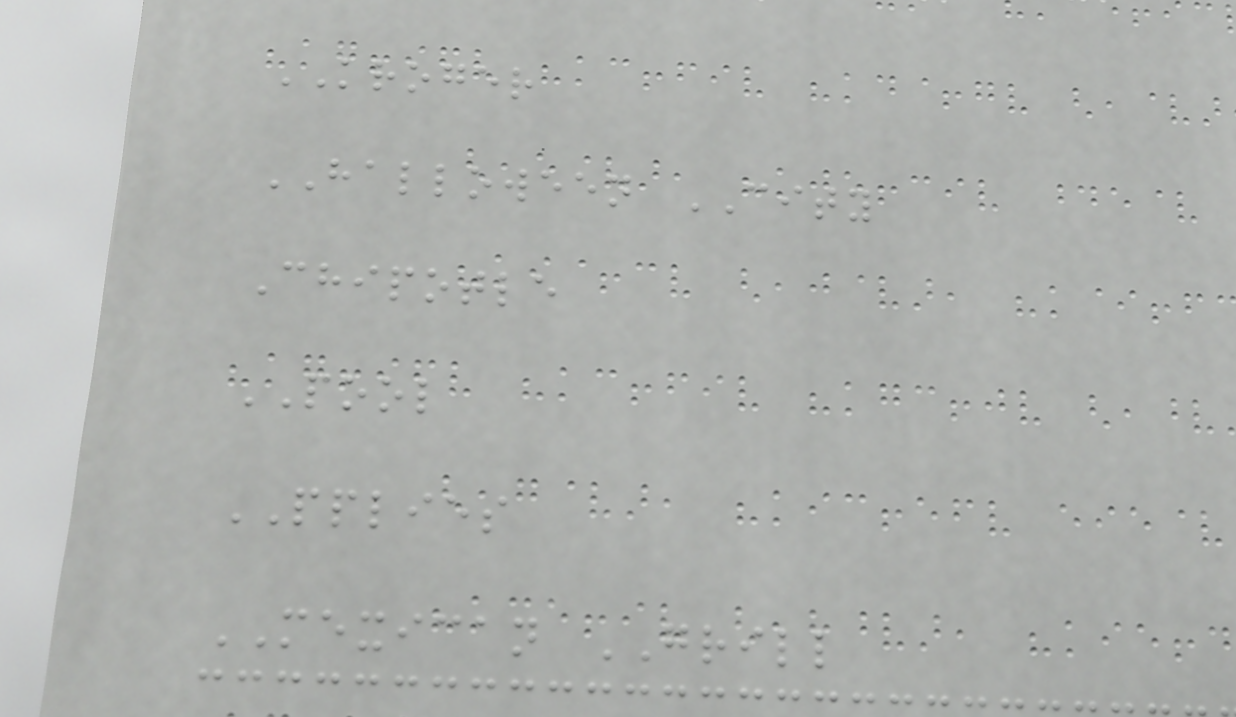KROGER
HALLOWEEN CITY
Chipotle
POOL
PPLIES
MEXICAN GRILL
